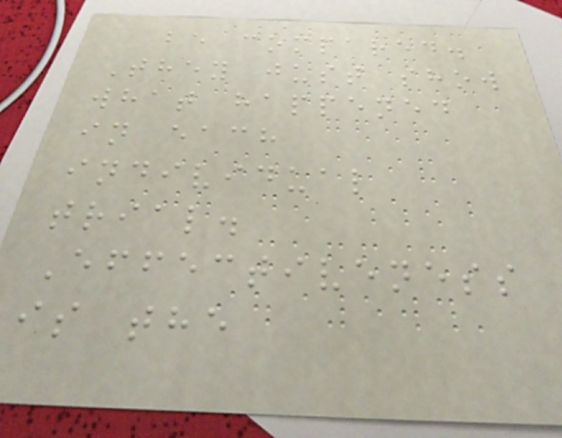be compared.
They just show
what happened
in each
individual
trial.
Effectiveness
is the
